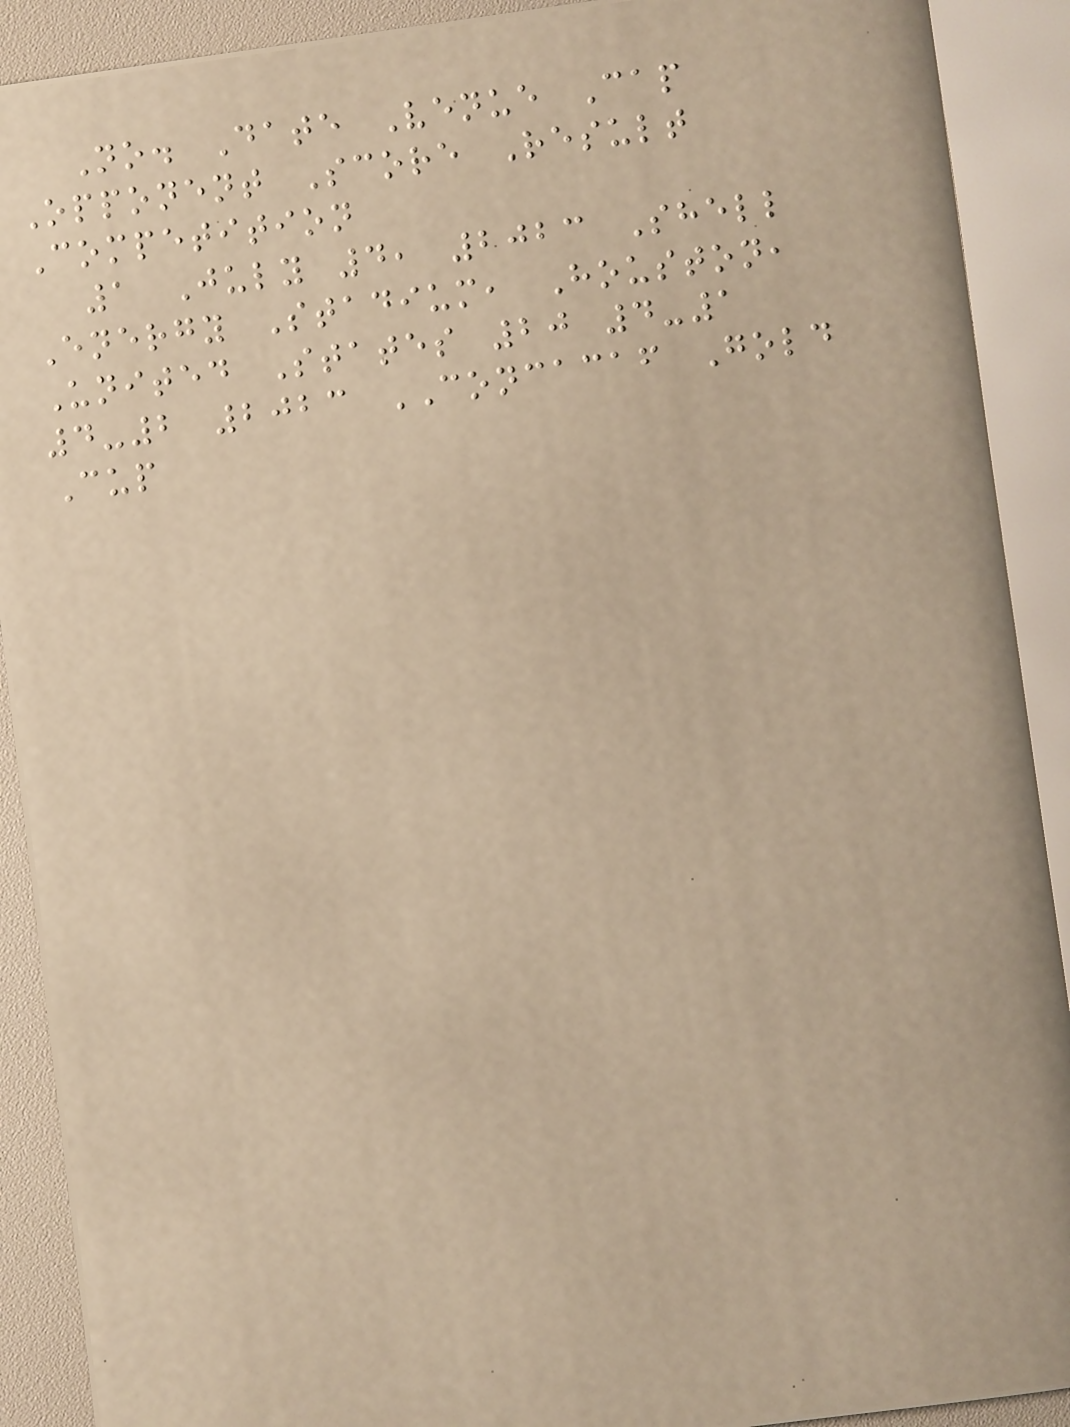No. Date Venue Cap
Opponent Score Result
Competition
1 July 4, 2023 Shell
Energy Stadium, Houston,
United States 20 4-1
4-2 2023 CONCACAF Gold
Cup
